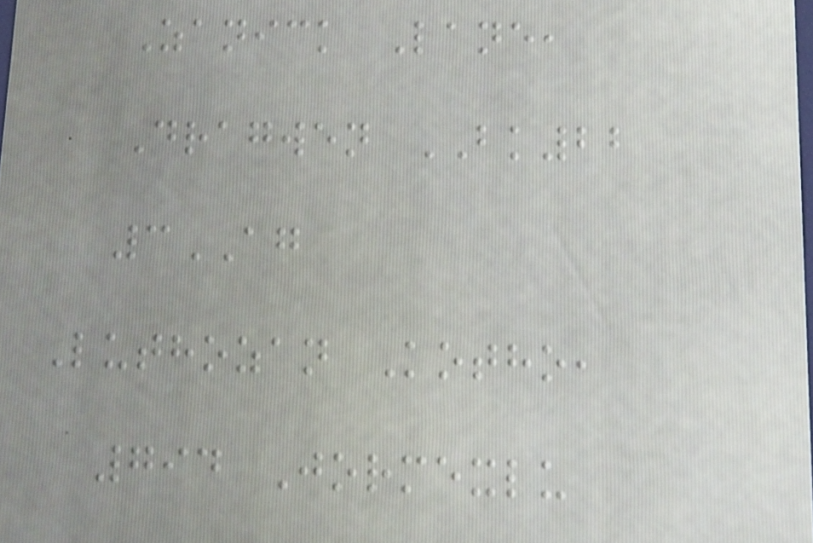Zanick Lane,
Dragwen BK22
3AG
Luthozan Kotho,
794 Jormexlu
